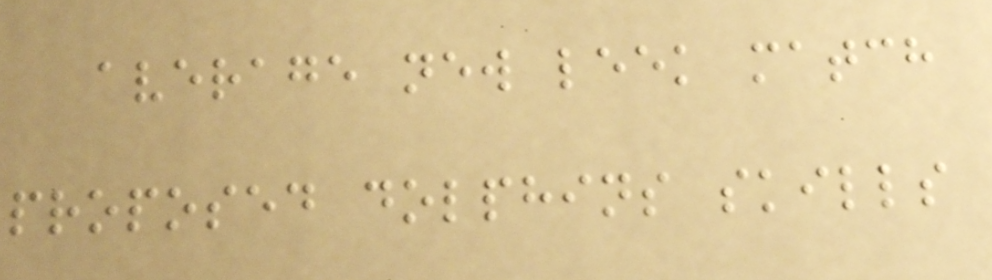average new leek match
proposed dolphins skills
